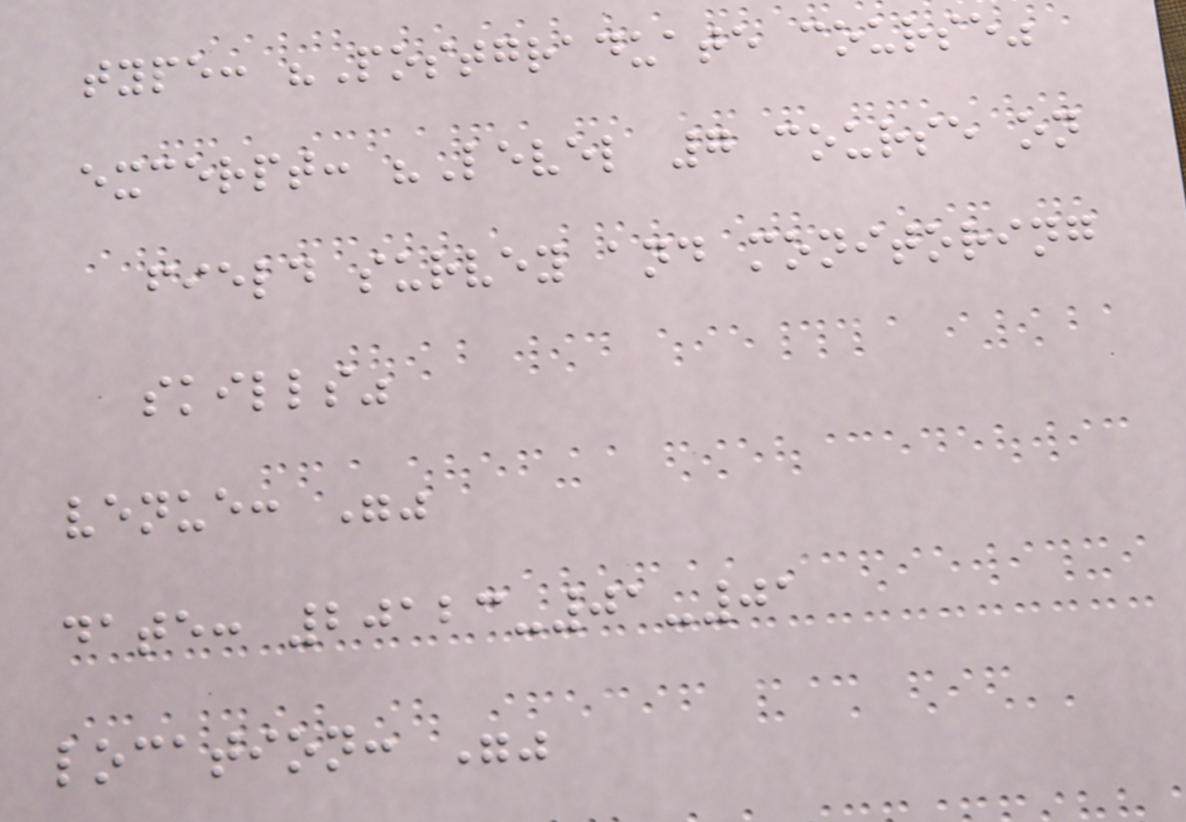type: "Postgraduate course"
excerpt: "Level 7 course on
field survey and monitoring
skills"
venue: ""
date: 20123-01-01
location: ""
